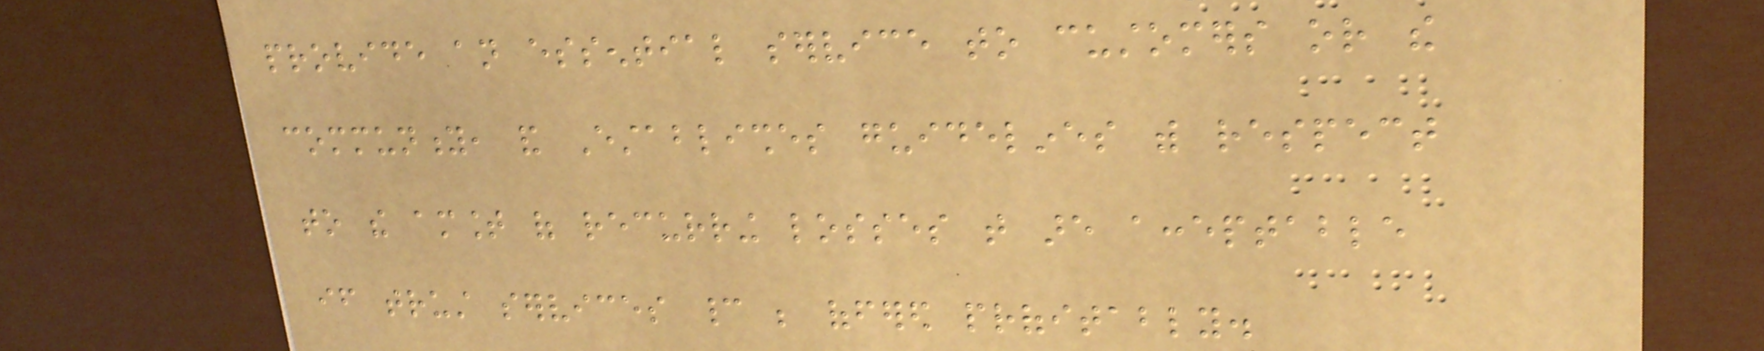provide an essential service to customers or the
community, and Establishes guidelines with respect
to the amount of recurring losses that are acceptable
if trust services cannot be offered profitably.
